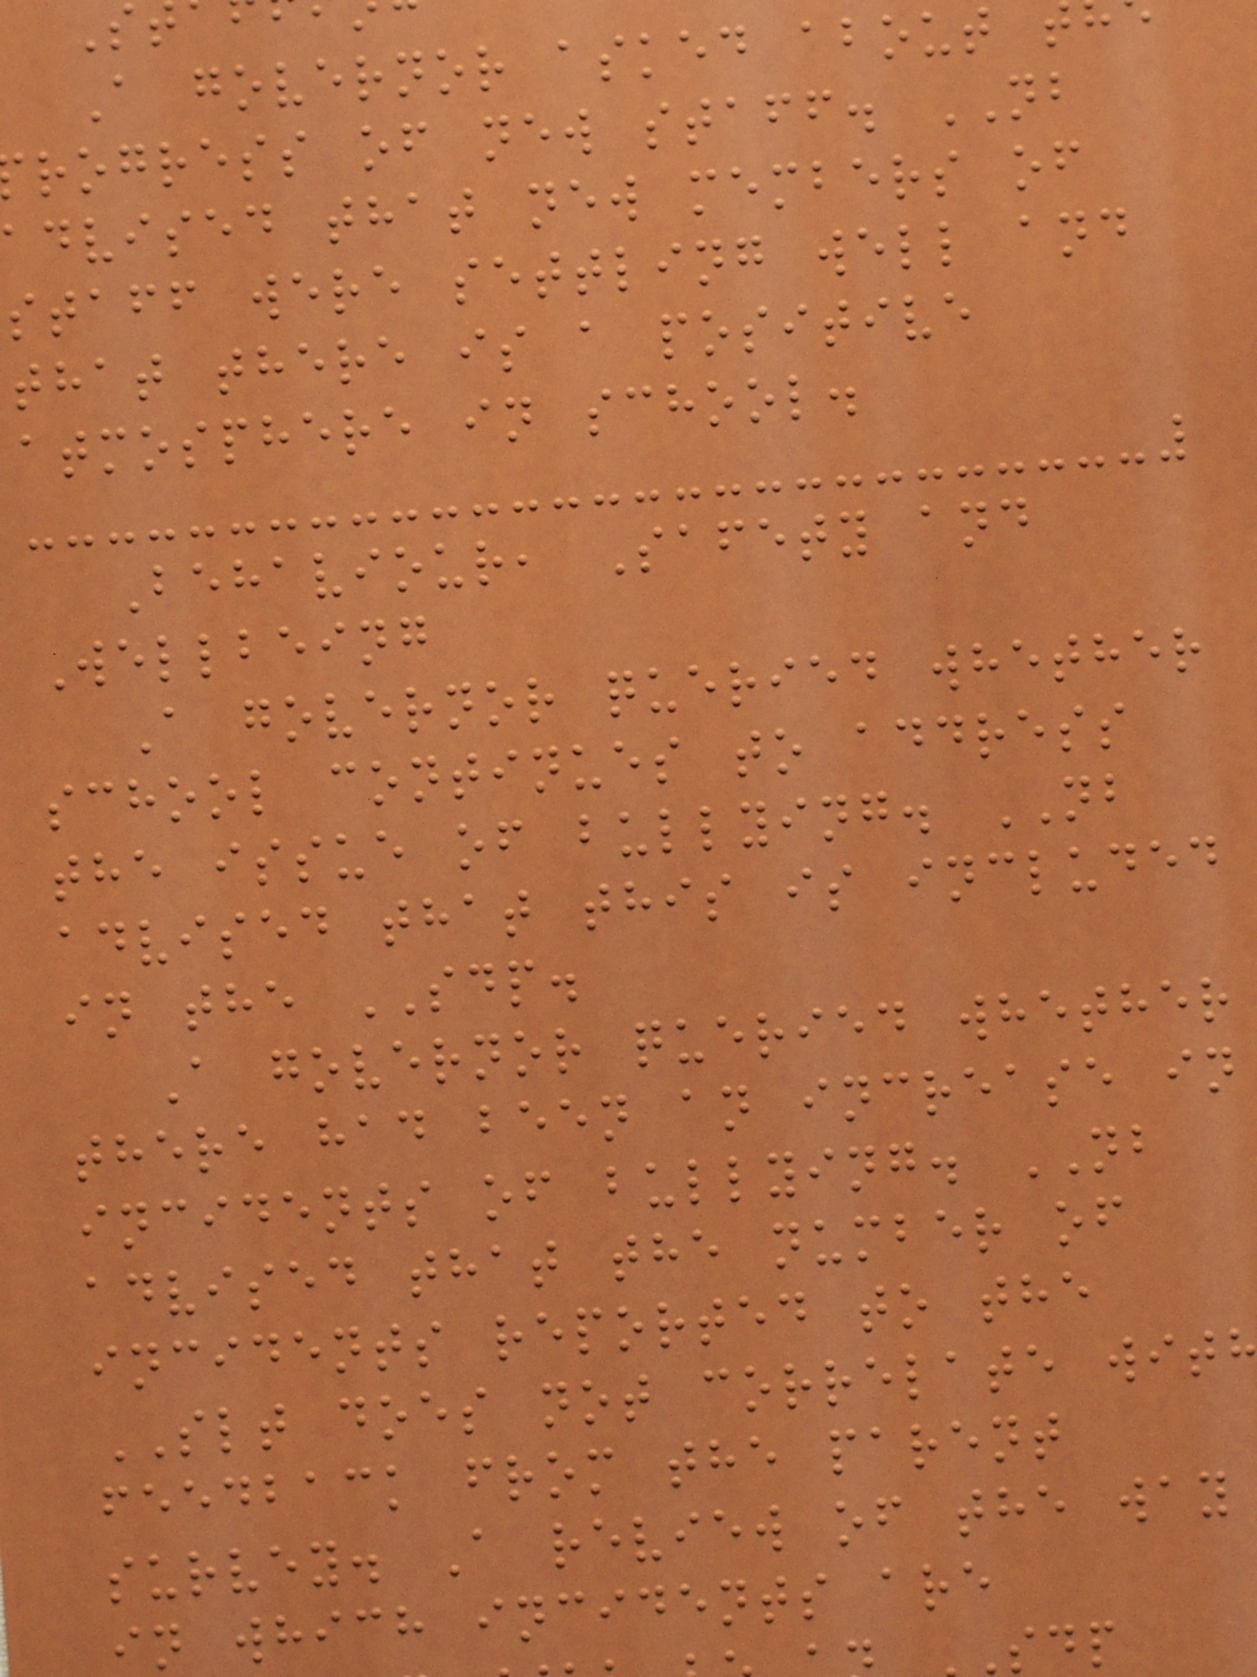A governor asked about
rogress of new staff. NB
advised that new members of
staff were settling well and
that there is a positive
atmosphere in school.
Behaviour, Safety and
Wellbeing
A governor queried whether
school continues to address
the issue of bullying. NB
advised that this is included
in the SDP.
A governor queried whether
there had been an increase in
incidents of bullying. NB
advised that the number of
incidents reported to the
SLT does not correlate wit
feedback from the parent
survey. A review of the way
in which incidents are
